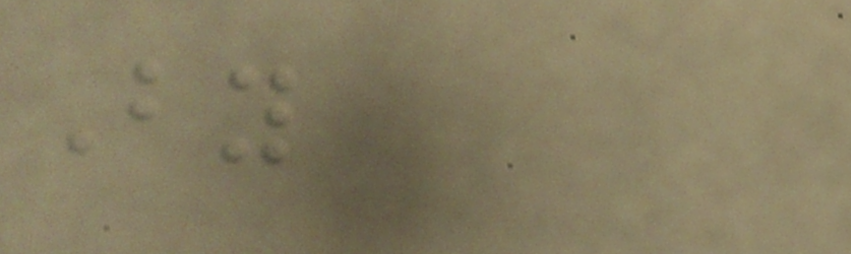By
